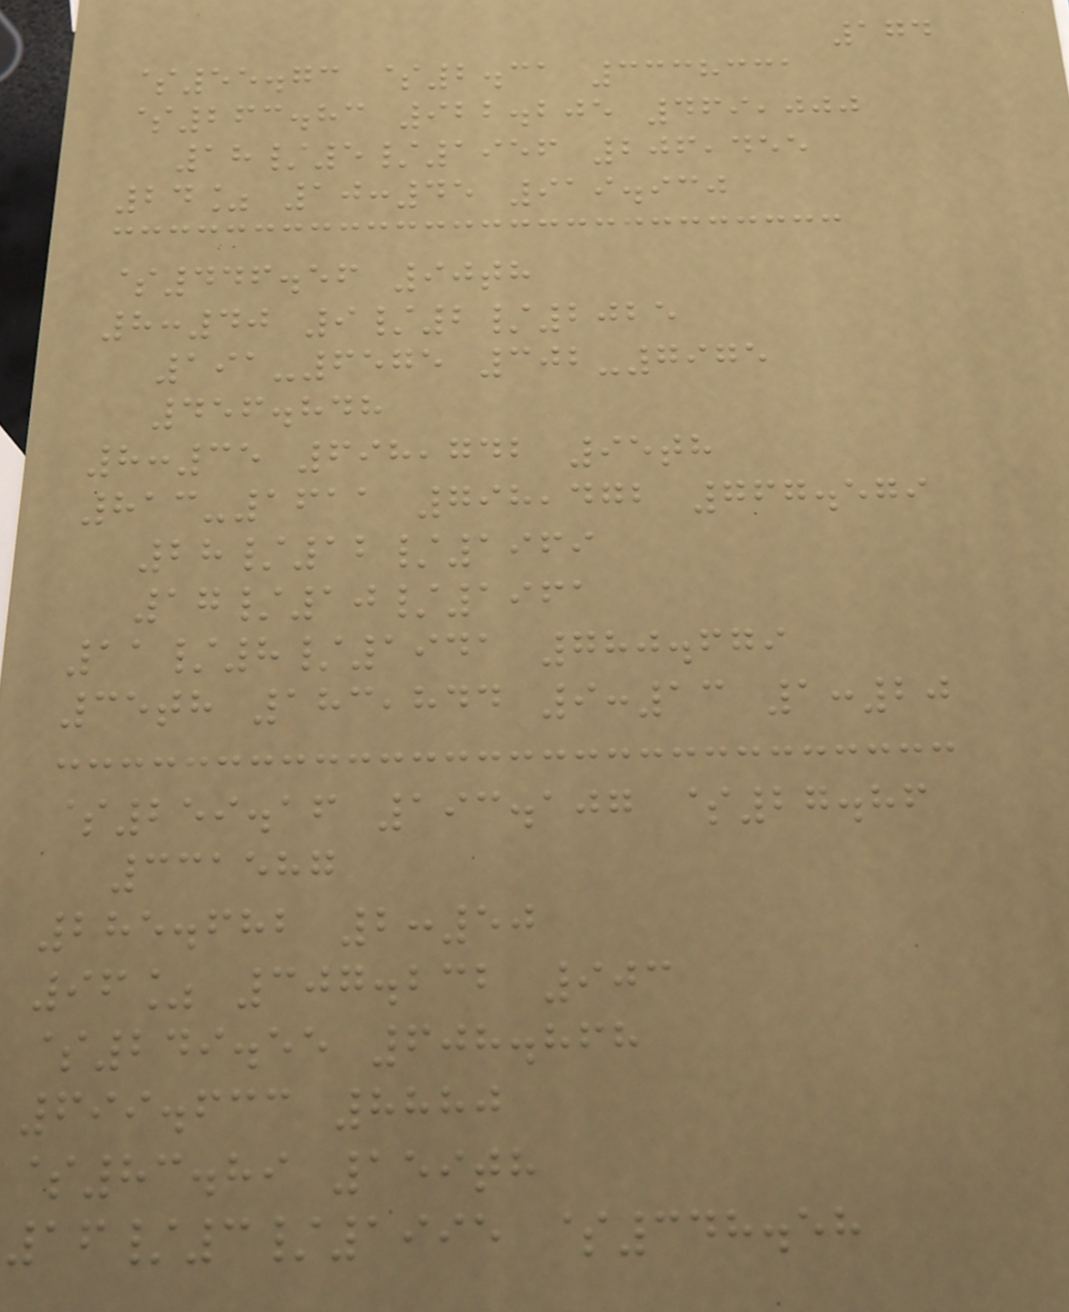174
$55.73 $2.31 3338331
$263.83 922.205 469,000
18/5/1956 206,455
24% 10:45 919.930
$446.56 90th
8:40 9/2/2025
191-6575 302-7975
456.848
8:35 698,742 95th
813-1611 798,472 767.579
28/12/1969
17/10/1961
11/8/1941 780.679
35th 183,844 9:13 1:20
$259.16 193.107 $27.86
331587
285.682 2:50
96% 307.232 903
$249.55 608.868
699.633 8880
$83.89 159th
16/3/1995 $348.58
